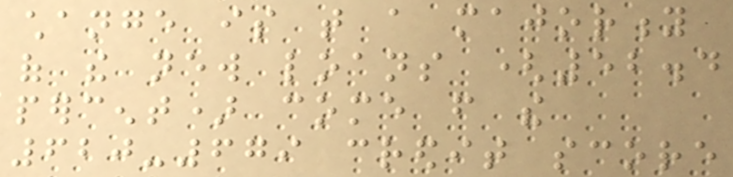change is that a majority
of the new loans (52.4
percent) come from the
620-679 credit score
